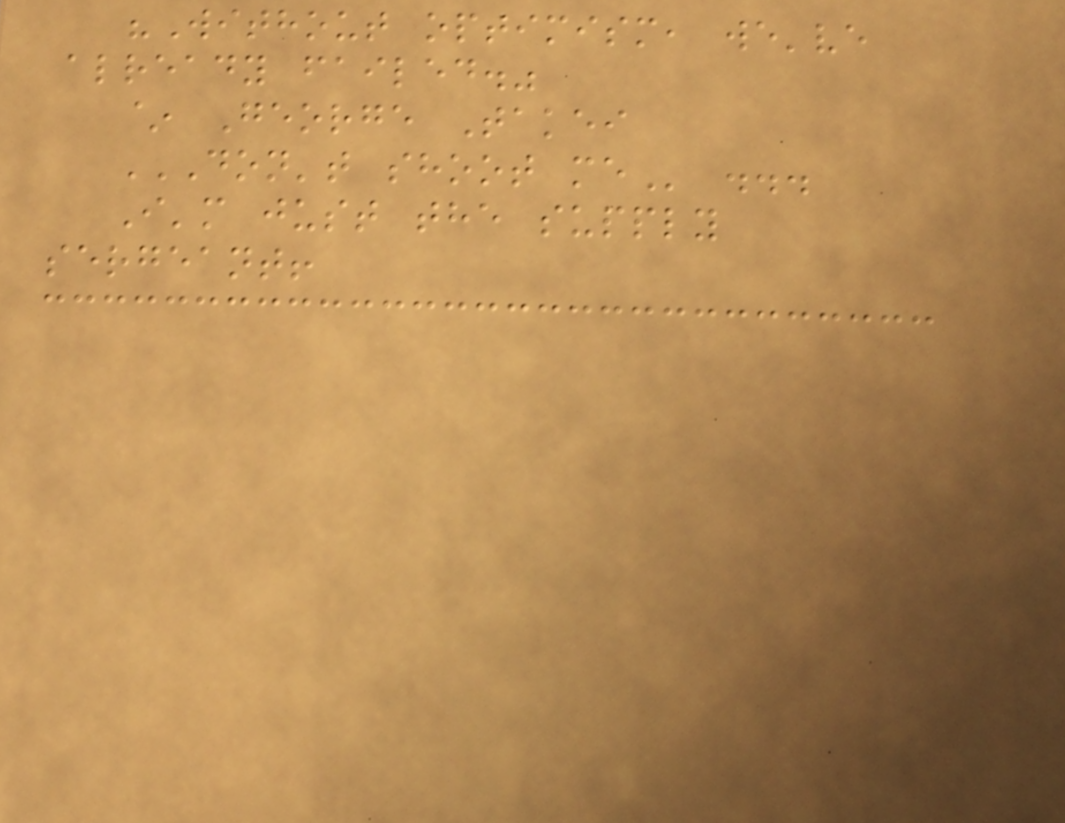"Without optimism, we've
already failed."
~ George Takei
DON'T SHOOT ME ...
I'm just the supply
sergeant!
